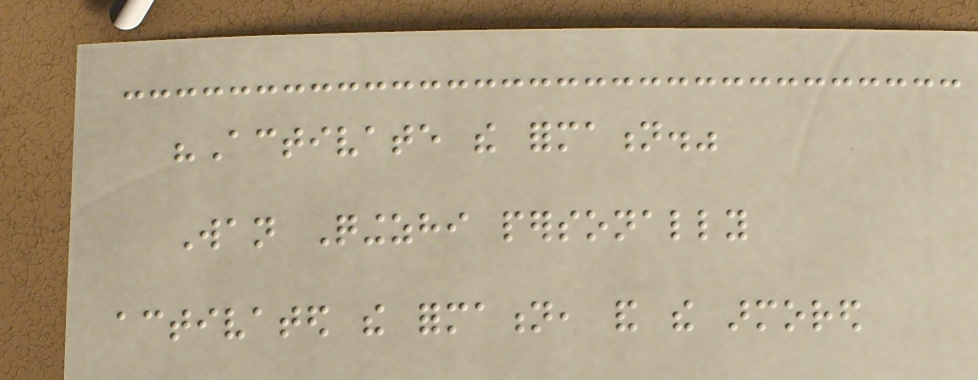"Activate the formation."
Wan Qingzhi personally
activated the formation, and the armored
